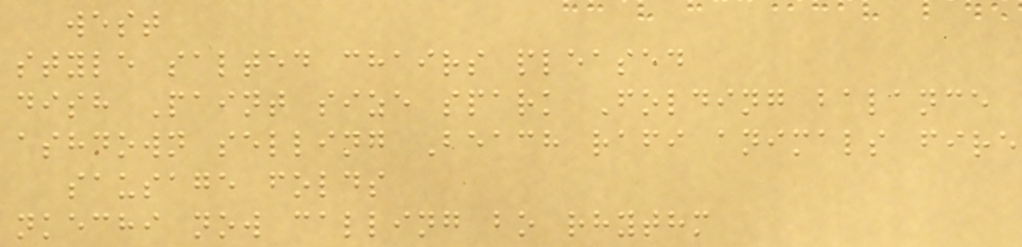west
style salted chairs pleased
dish Paint size spark Folding balance
ashdown selling Beach rafi animals fire
sausage folds
nkechi now calling bo rhythm
